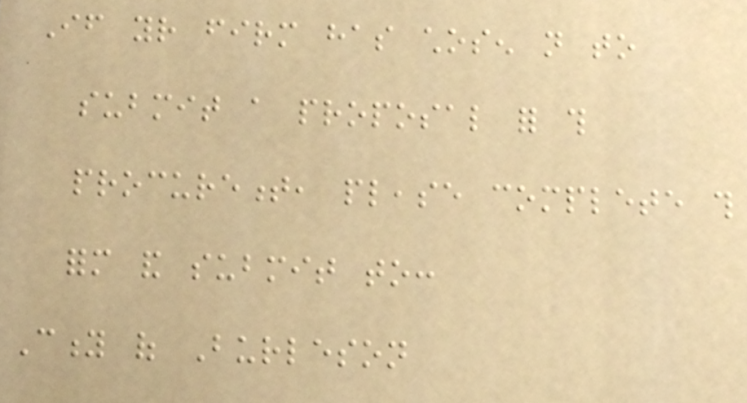If your firm has chosen not to
submit a proposal for this
procurement, please complete this
form and submit to:
City of Burleson
